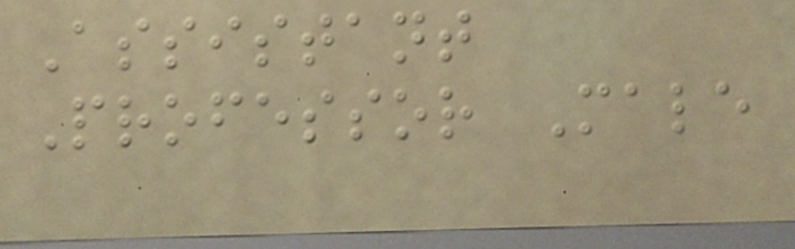Assistant
Professor Male
